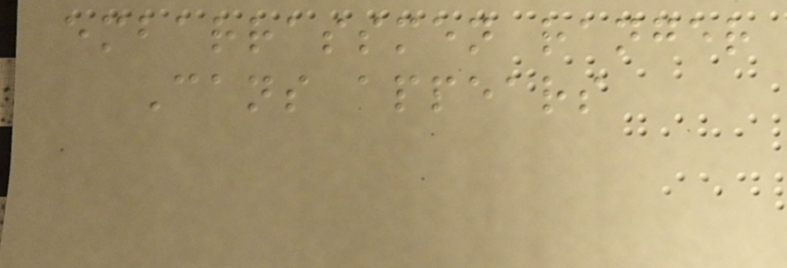embarrassmen ranger
Cans appears
